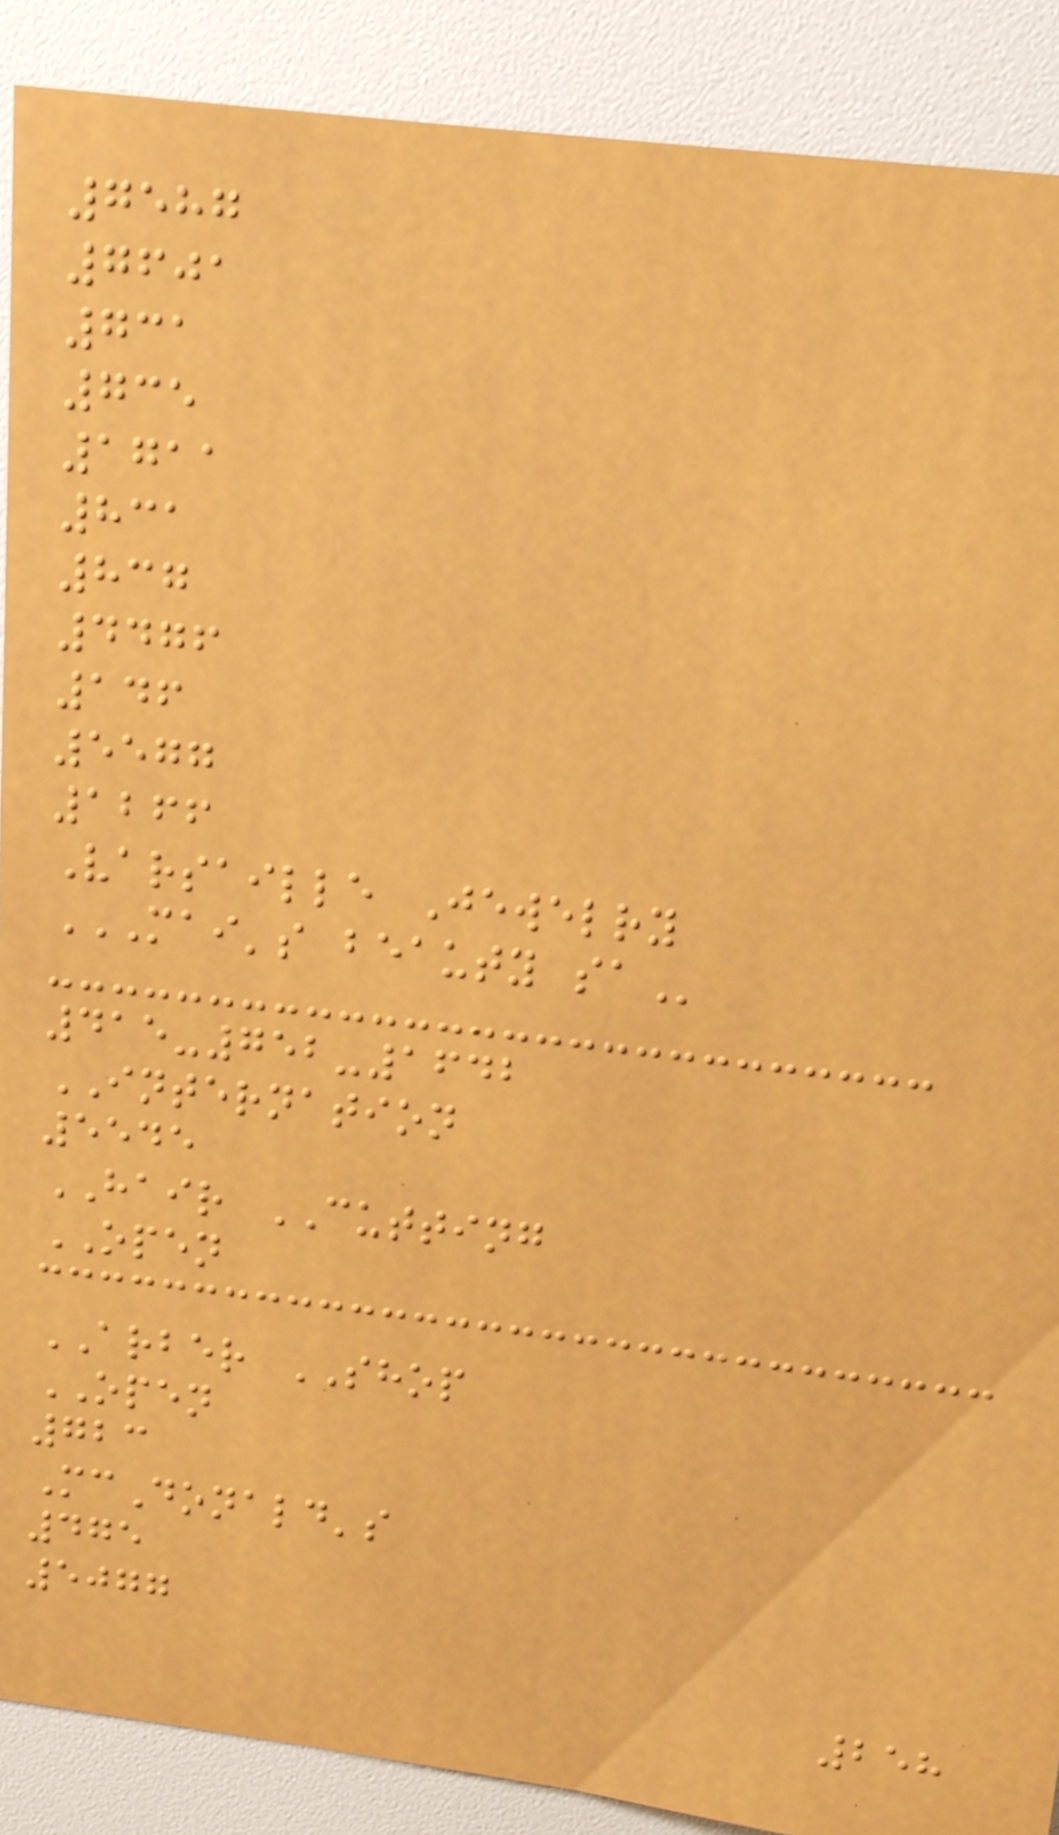7587
7601
731
735
1711
831
837
4476
146
5577
1266
Varsaille Jewelry
MAI'S BEAUTY SA
415-752-1642
INTERNATION
5545
HAIR CUTTING
OPEN
ARBER SHOP
OPEN
723
McDonald's
475
5077
258
